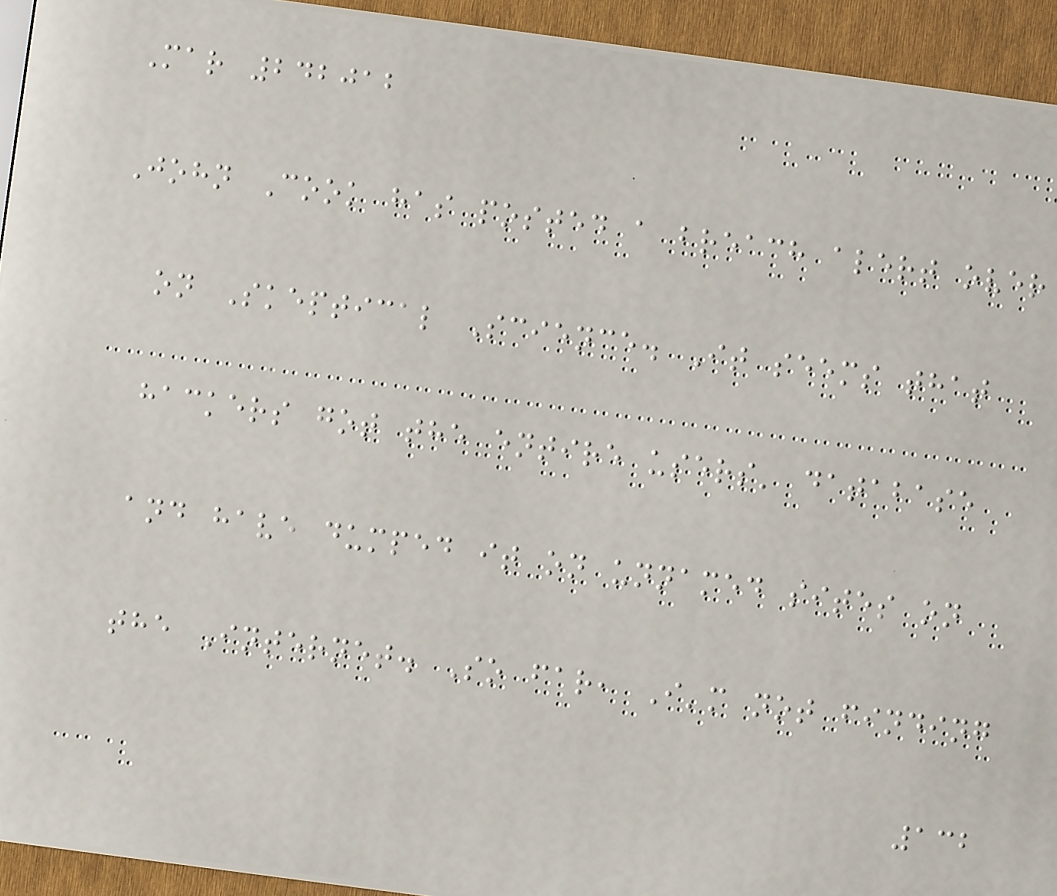Mar 242012
John Cook has posted a breach alert over
on Skeptical Science. It seems that
hackers got the entire users' database
and have dumped it on unnamed sites on
the Internet. So far, I'm not finding
132
